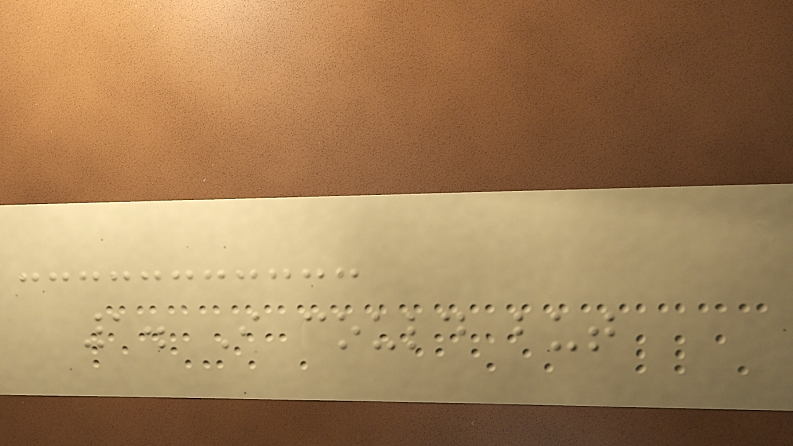1. I could but
